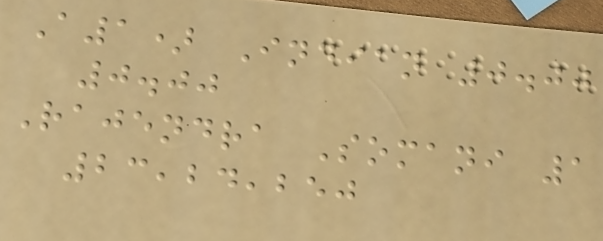A1) Indian 0.00
0.00
Rajendra Somani 1
23,24,250
